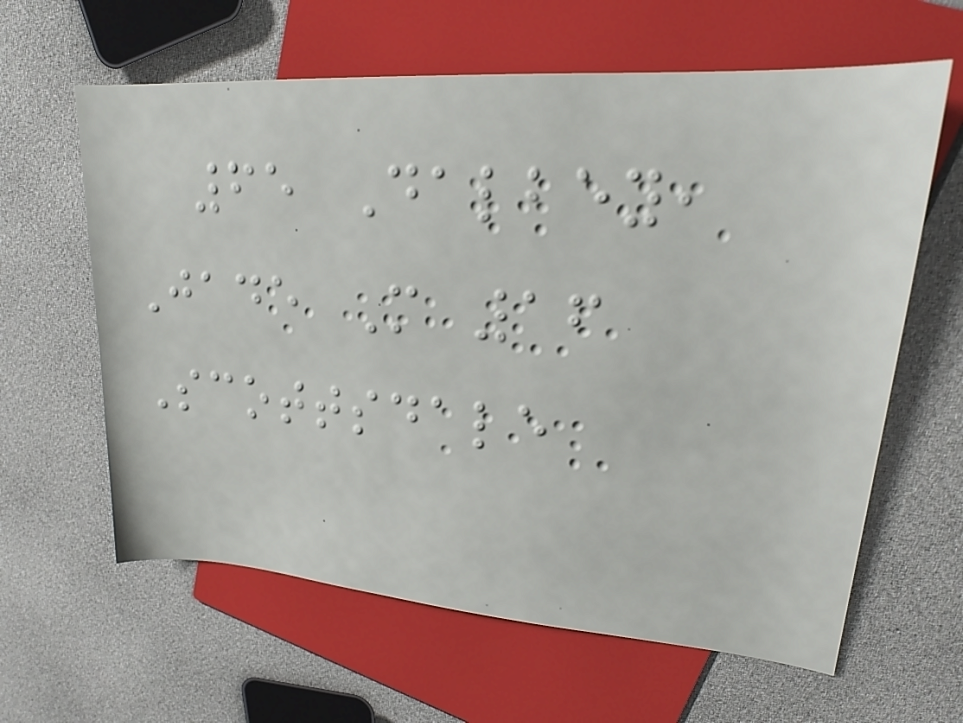65 Dalbey,
Jade M 16
Scottsdale
